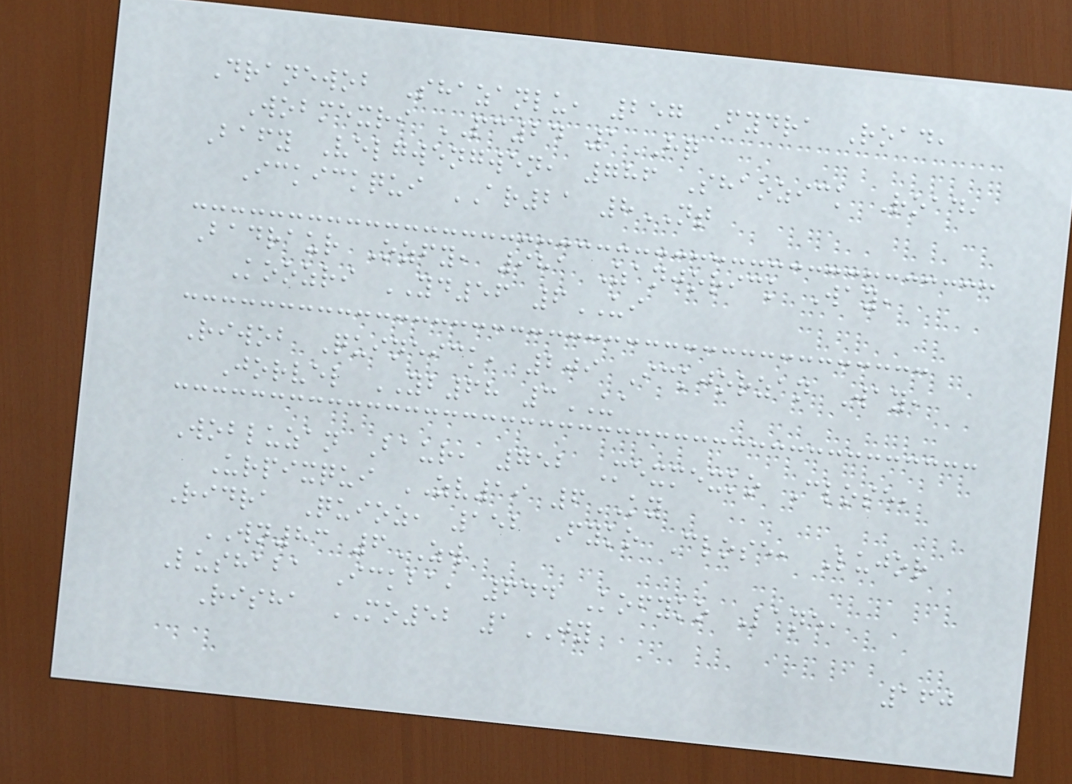Dranewob Shazanlu, 257 Fydra Road,
Wobmexri PC24 1HQ
Bafy Velgwengwen, 786 Shaozick Road,
Ickickqui AR21 8NT
Badraur Ozfy, 981 Zanjorick Way,
Koozri YD56 6UI
Riwob Quineick, 209 Ickjorzan Way,
Jorvel YB68 3UA
Wobluzan Baur, 752 Mexmexko Close,
Urpixqui ZV19 6KY
Ridra Quioz, 152 Fyko Close, Lujor
WN83 6ZW
Lushaba Ickba, 644 Kofyko Lane,
Risha MO52 1JY
160
